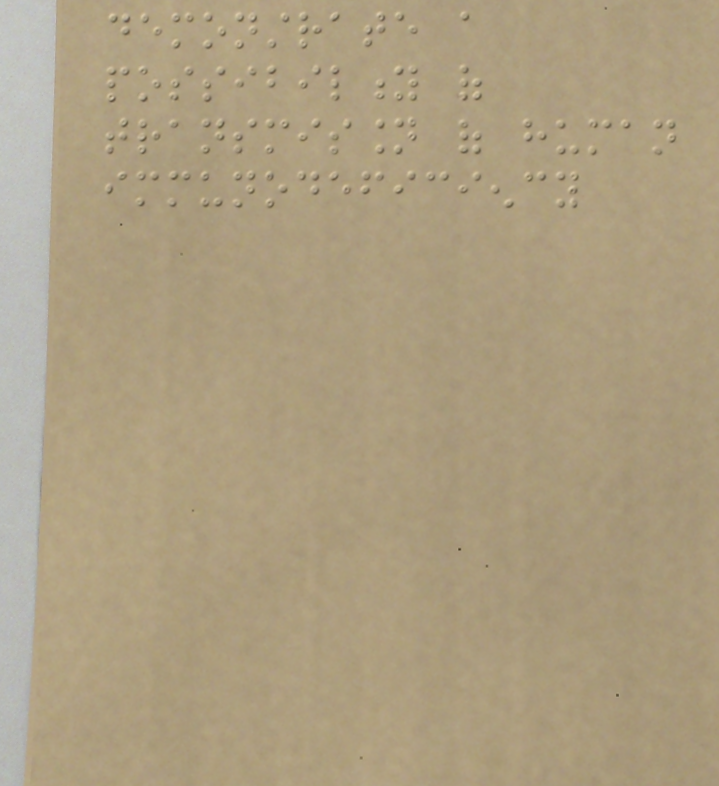demonstrate a
possibility of
transmission of human
immunodeficiency
